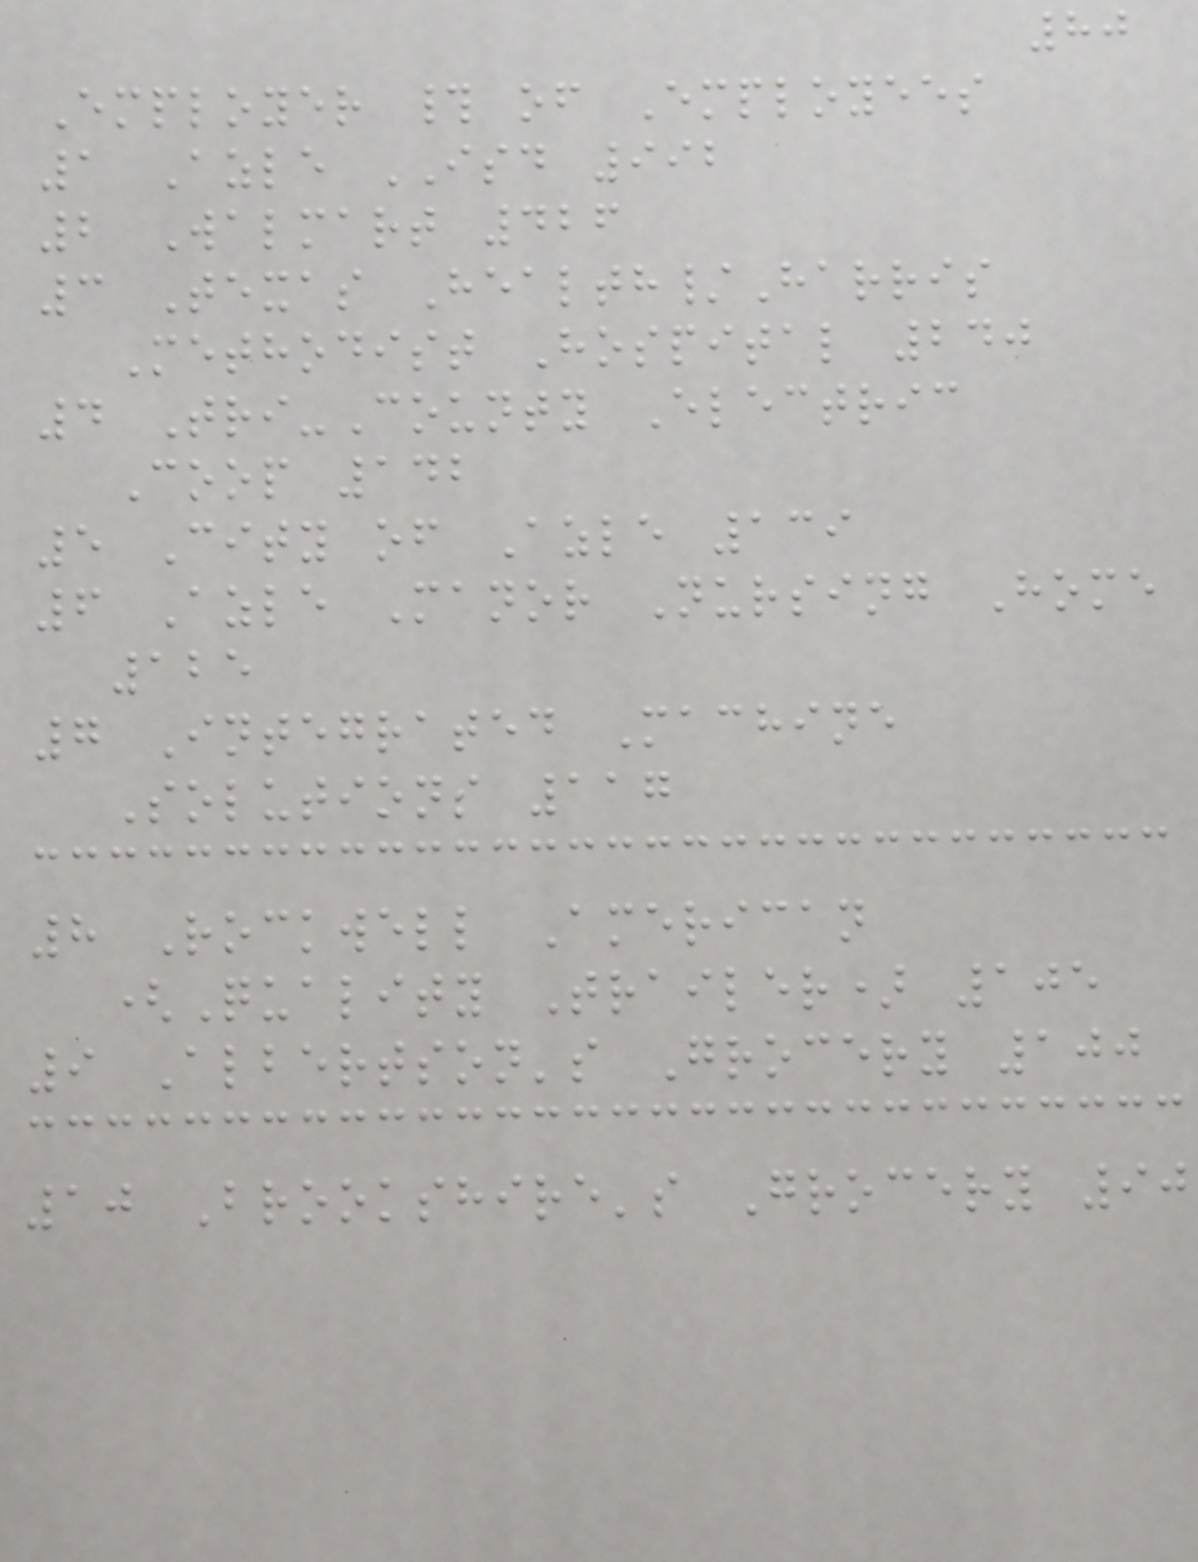80
Employer # of Employees
1 Azle ISD 992
2 Walmart 426
3 Texas Health/Harris
Methodist Hospital 240
4 Tri-County Electric
Coop 142
5 City of Azle 139
6 Azle Manor Nursing Home
125
7 Integrated Machine
Solutions 117
8 Rockwell American
(Quality Trailer) 105
9 Albertson's Grocery 100
10 Brookshire's Grocery 90
